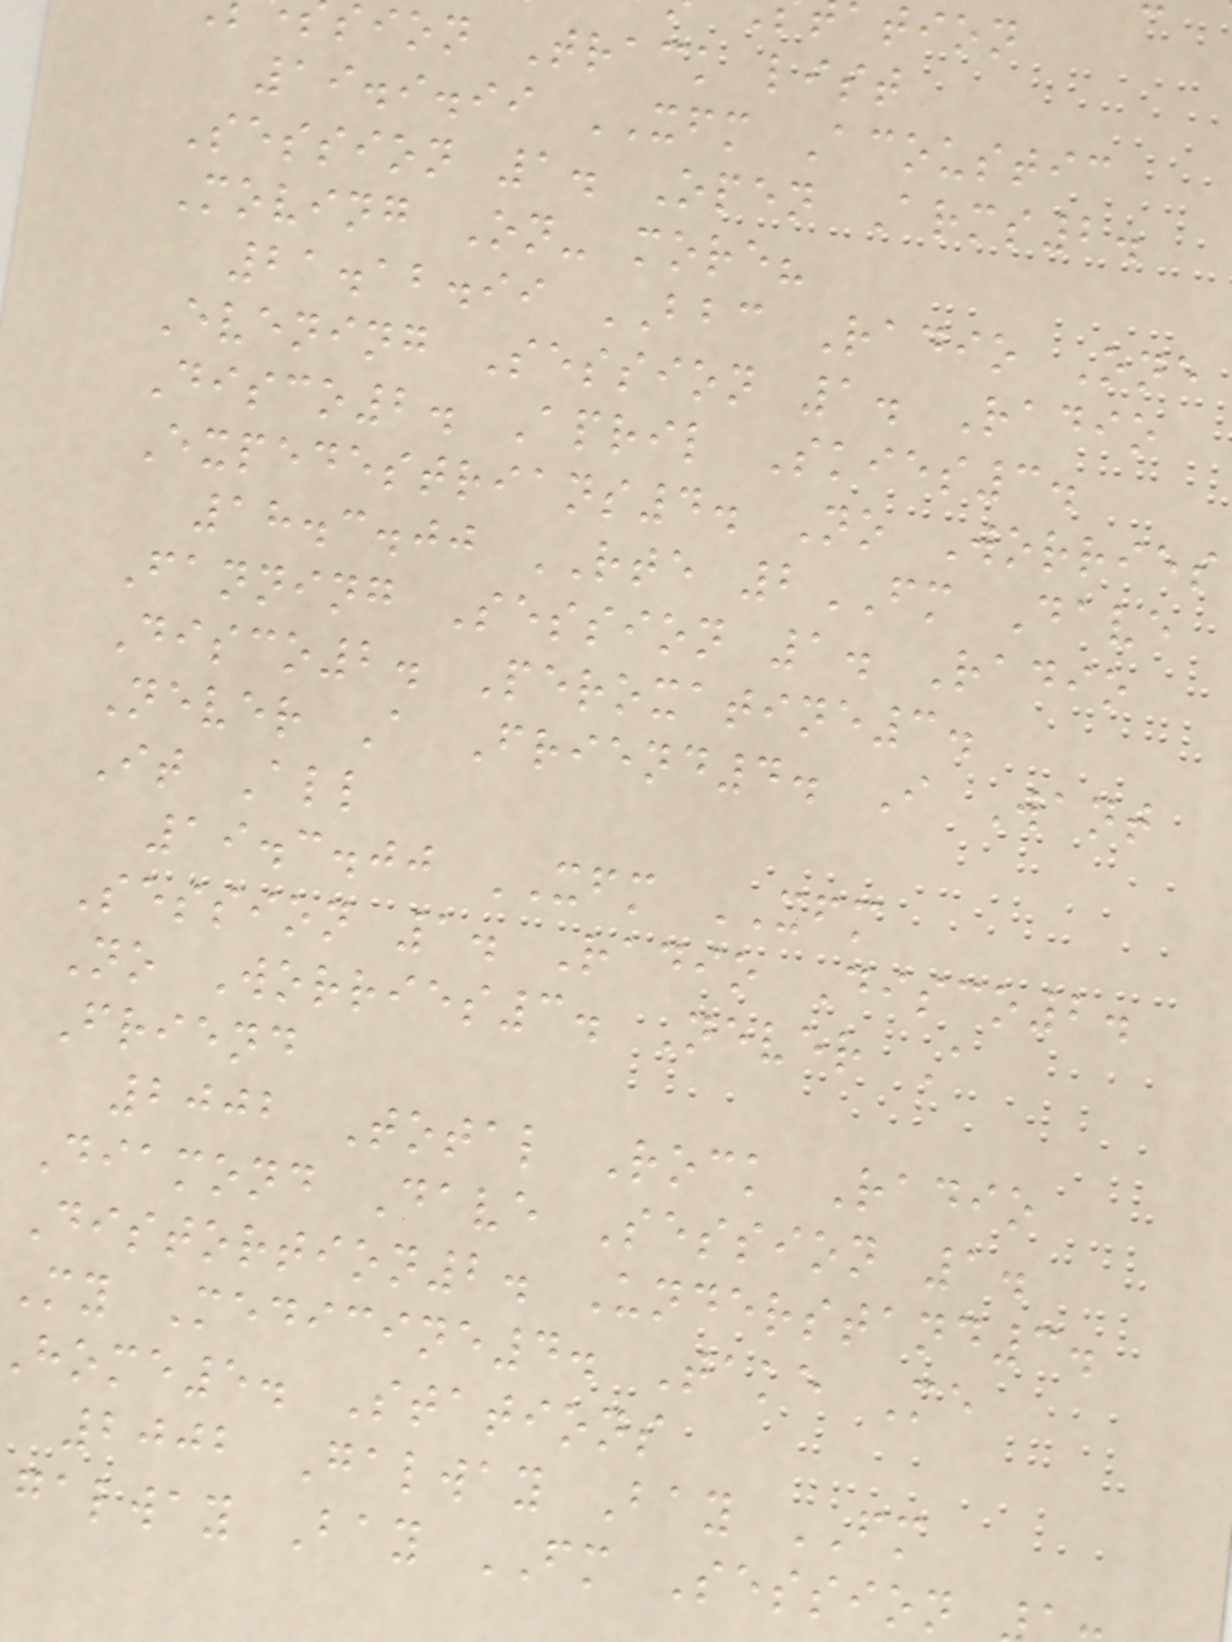sion Track list
19.9.99 XFM Acoustic
Session 1. Open Arms2.
Moving On- more?
21.12.99 BBC Radio One
Evening Session 1. Radio
Disco2. April Skies3.
Expedestrians4. No Worries
18.3.00 RTE 2FM Dave
Fanning Session 1. Radio
Disco2. Peroxatine3.
Never A Friend4. I Want
It All
19.3.00 XFM XFM
Session 1. Radio Disco2.
No Worries3. Never A
Friend
2002 Total Rock Radio
Diamond Dave Session 1.
Distortion2. Understand3.
My Medicine4. Take Me
home5. Stations
2002 Galway Bay FM
galway Bay FM Session
